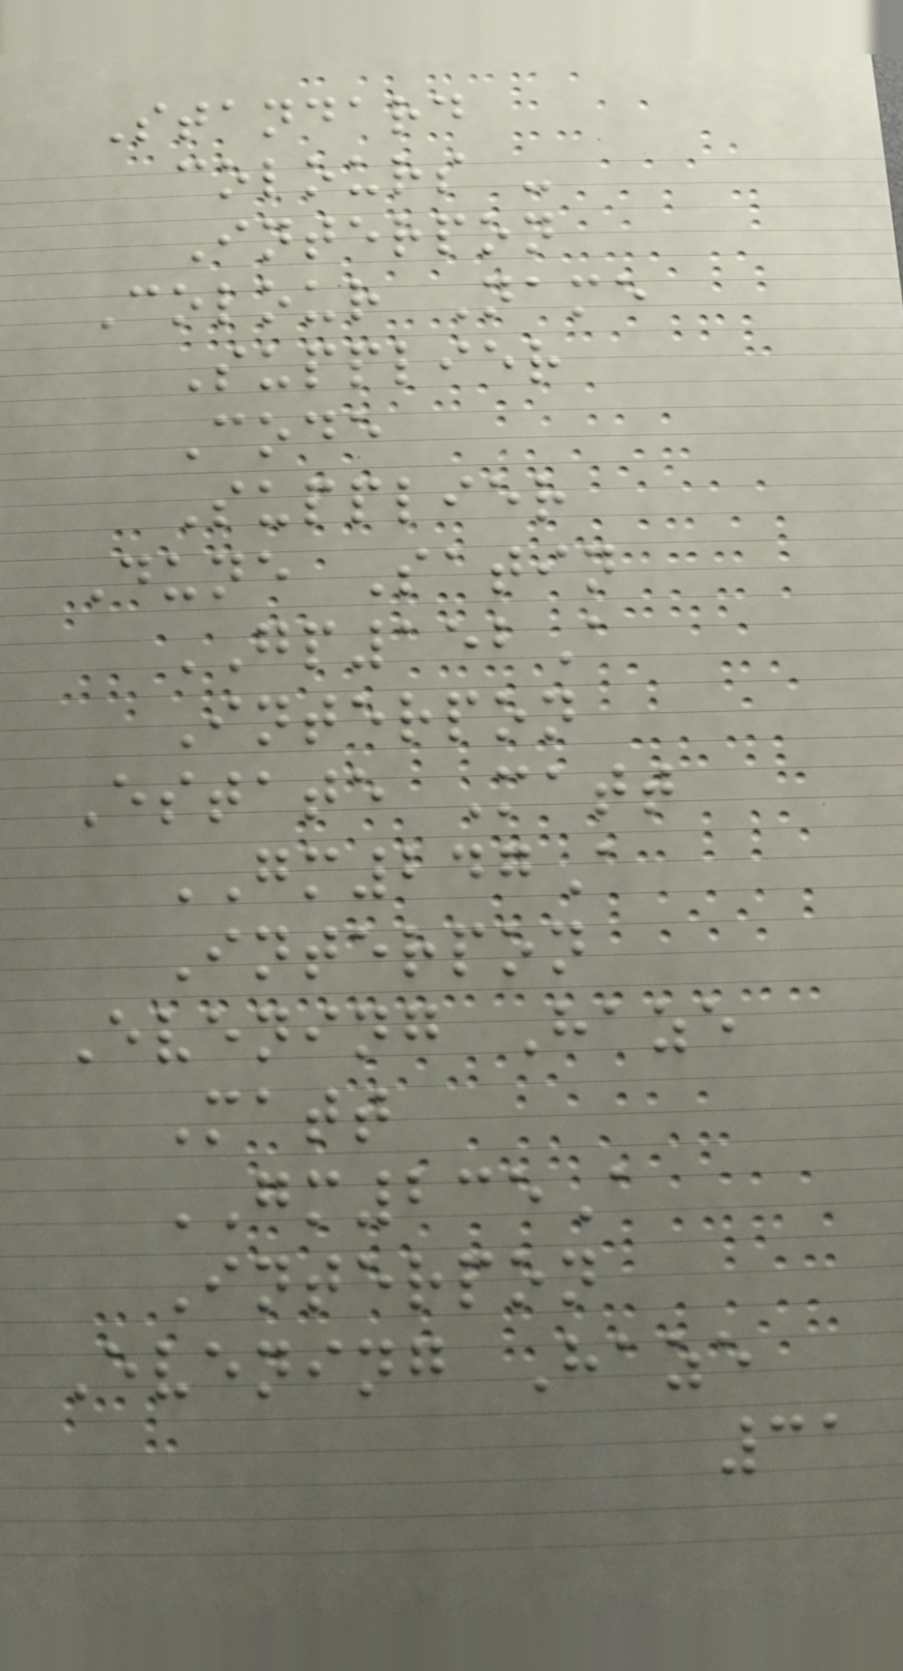Standard
colours -
Interpon
Colour Name
Supplier
Code
Supplier
Dune Satin
GP152A
Interpon
Estate Matt
GM247A
Interpon
Evening Haze
Matt
GM235A
Interpon
Evening Haze
31
